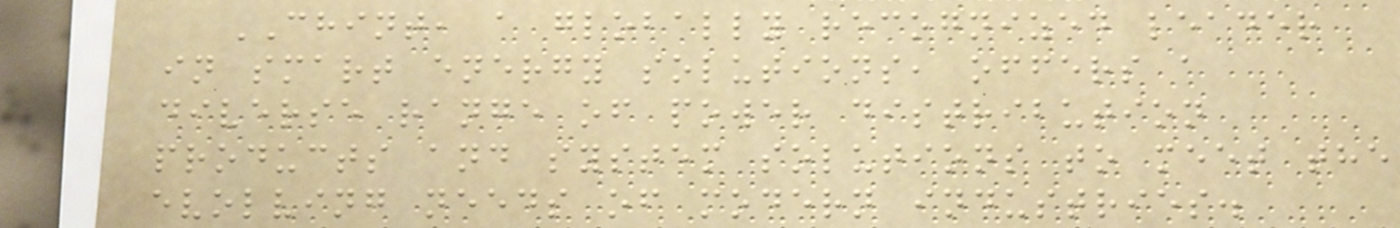CHINT, a globally recognized leader
in smart energy solutions, offers a
diverse range of power distribution
products and system solutions to meet the
evolving needs of modern industries.
